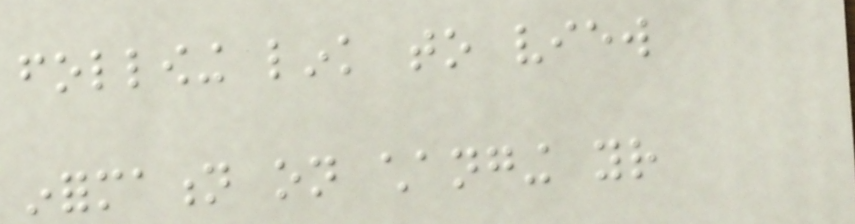following link to view
information on changing your
